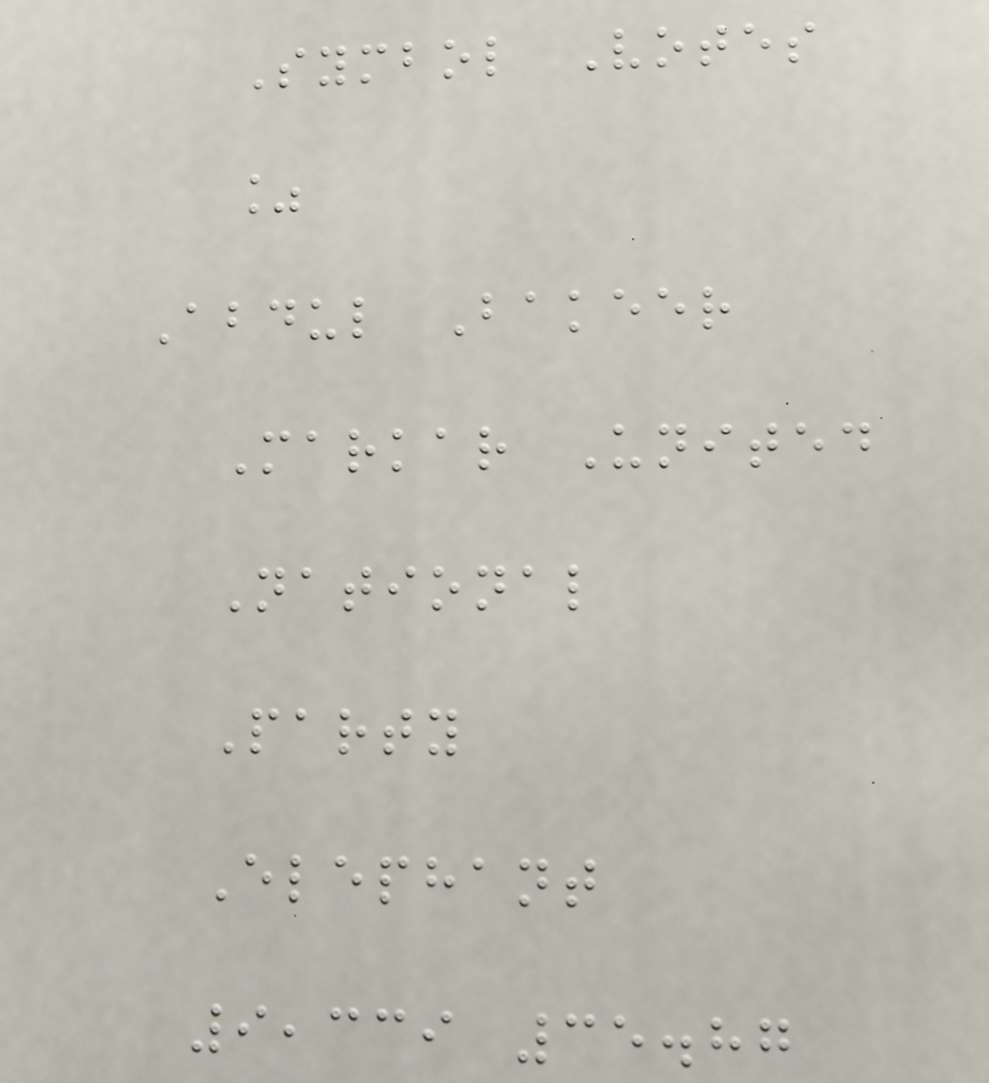Symbol Votes
%
Abdul Bakeer
Markar United
National
Party
Elephant
9,339 35.87
